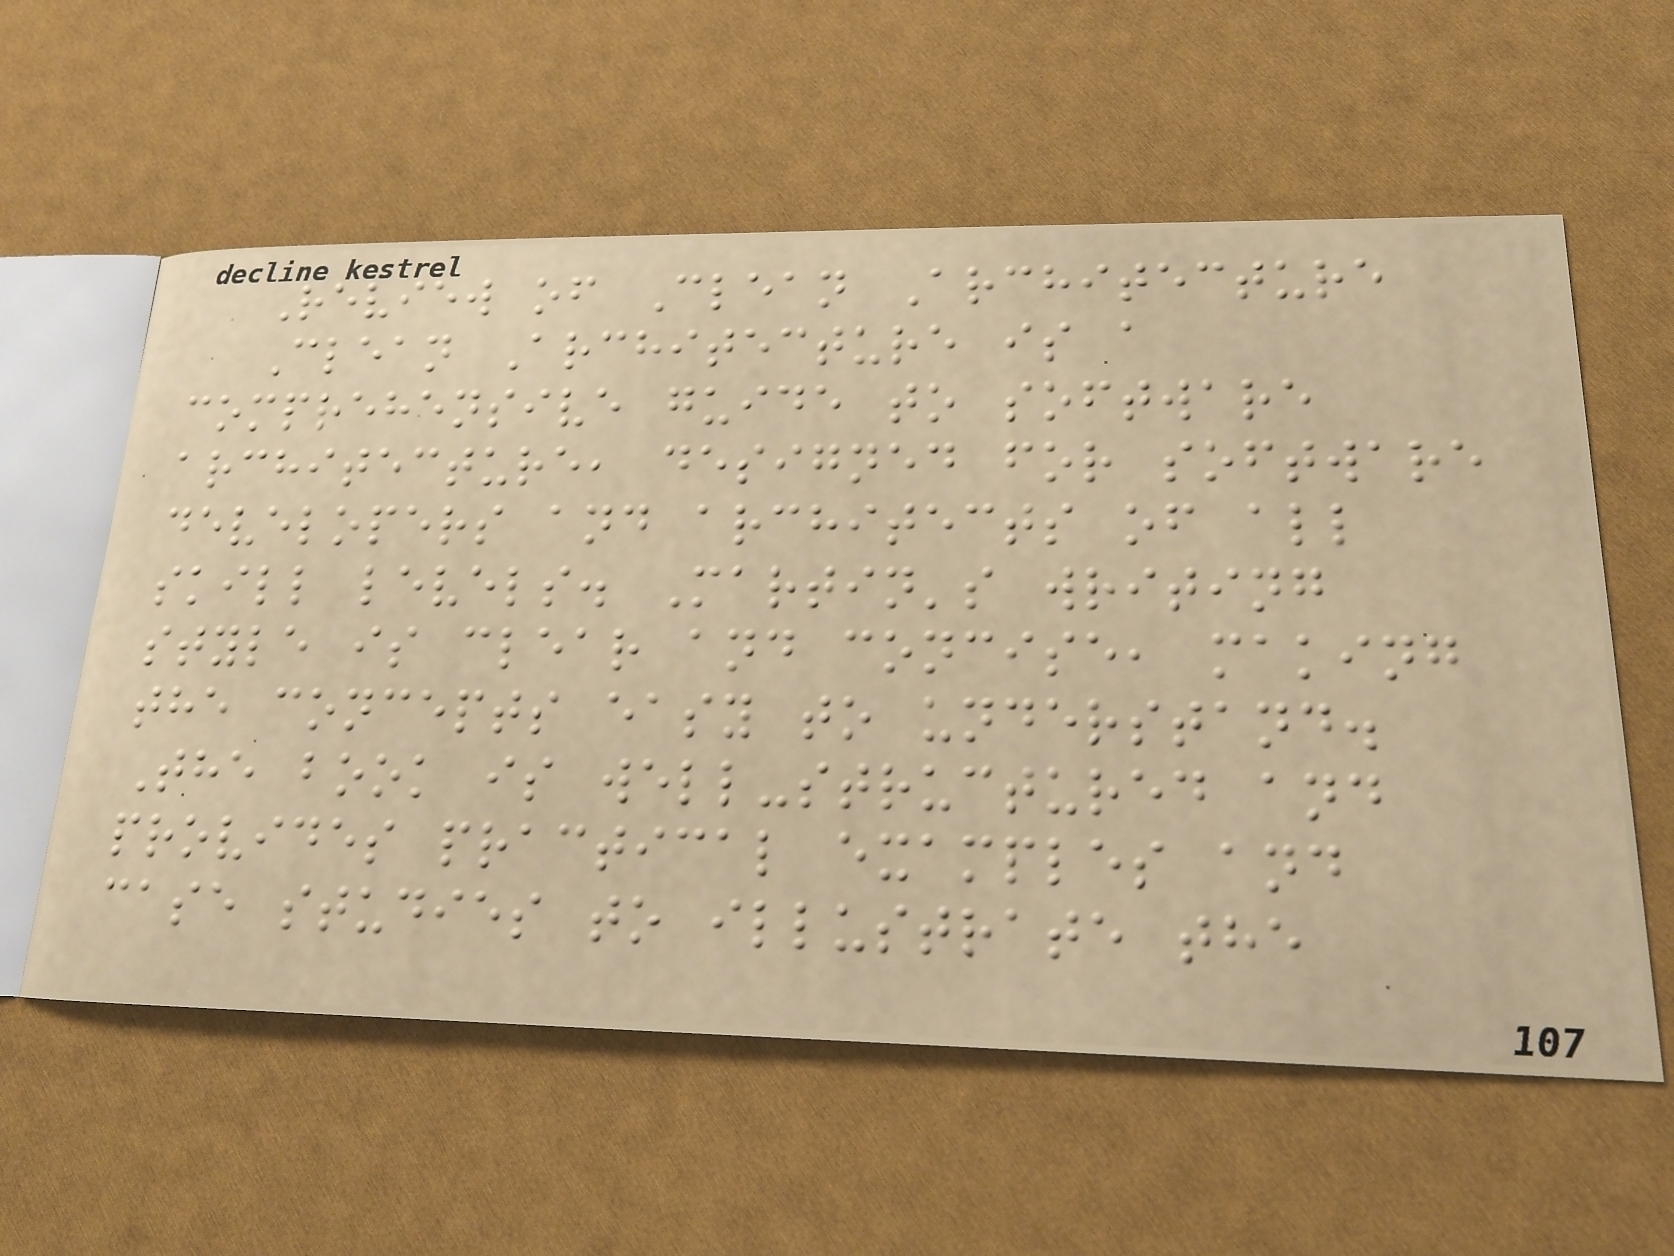Review of Clean Architecture
Clean Architecture is a
comprehensive guide to software
architecture, designed for software
developers and architects of all
skill levels. Martin's writing
style is clear and concise, making
the concepts easy to understand.
The book is well-structured and
provides practical examples and
case studies to illustrate the
